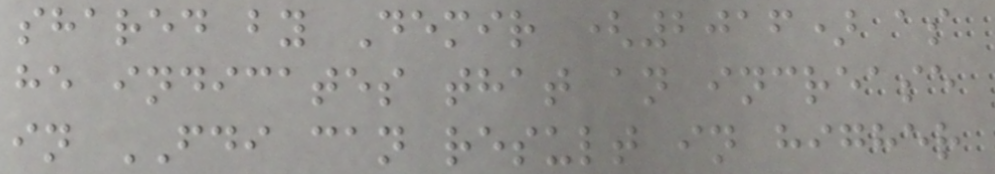shared by Demir (2016) as
he indicates that an increase
in FDI can result in higher
